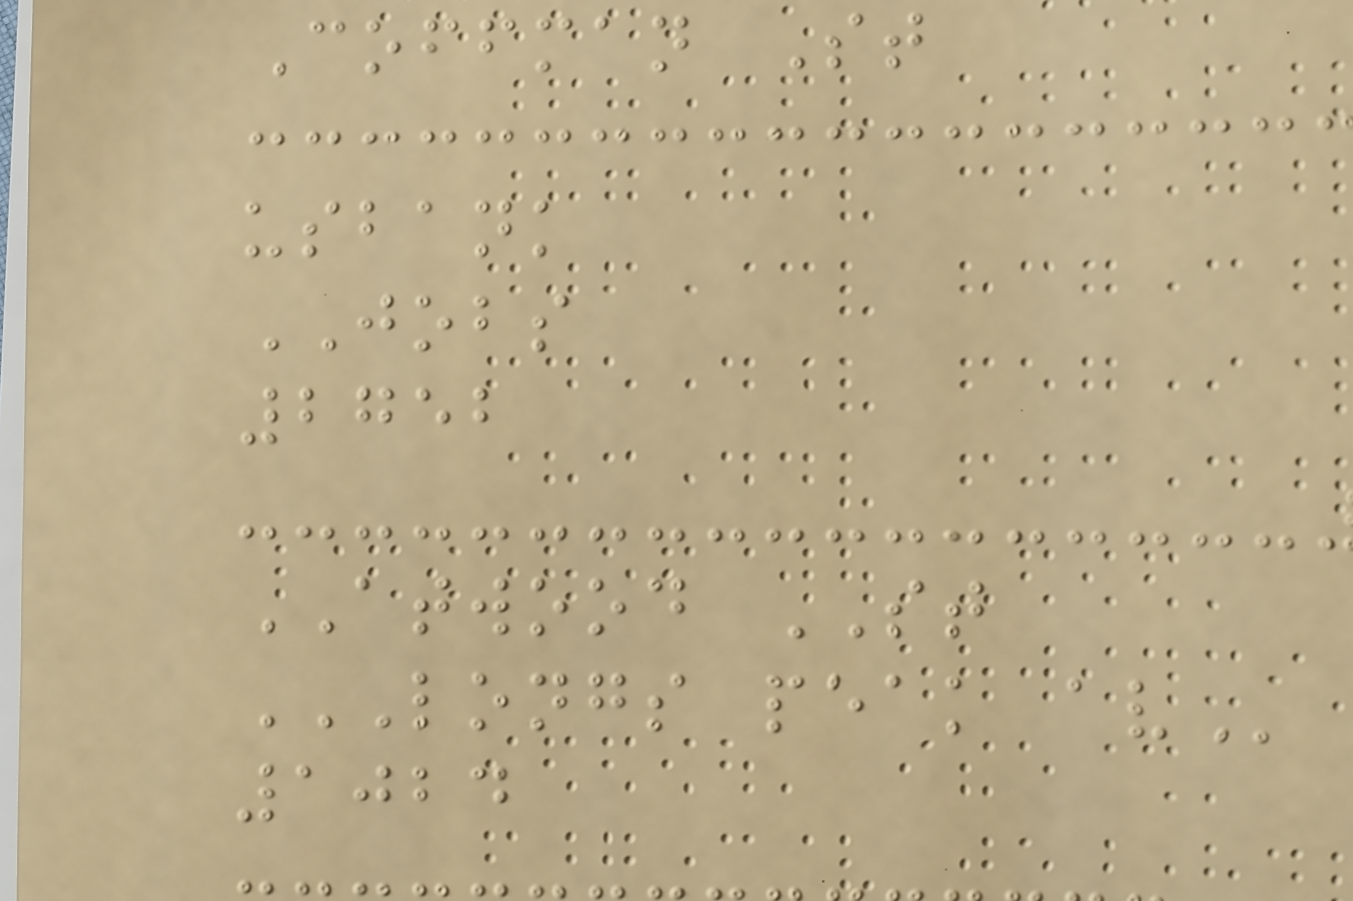Coffman St
usbank
JOBS
2752
ATWOOD ST
LONGS PEAK AV
1024
